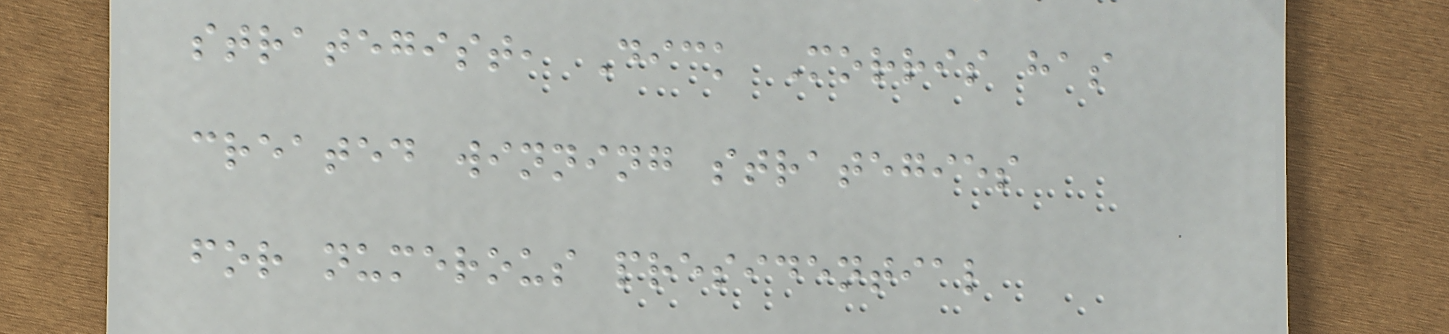strategist, Dick Morris has
created winning strategies
for numerous presidential
